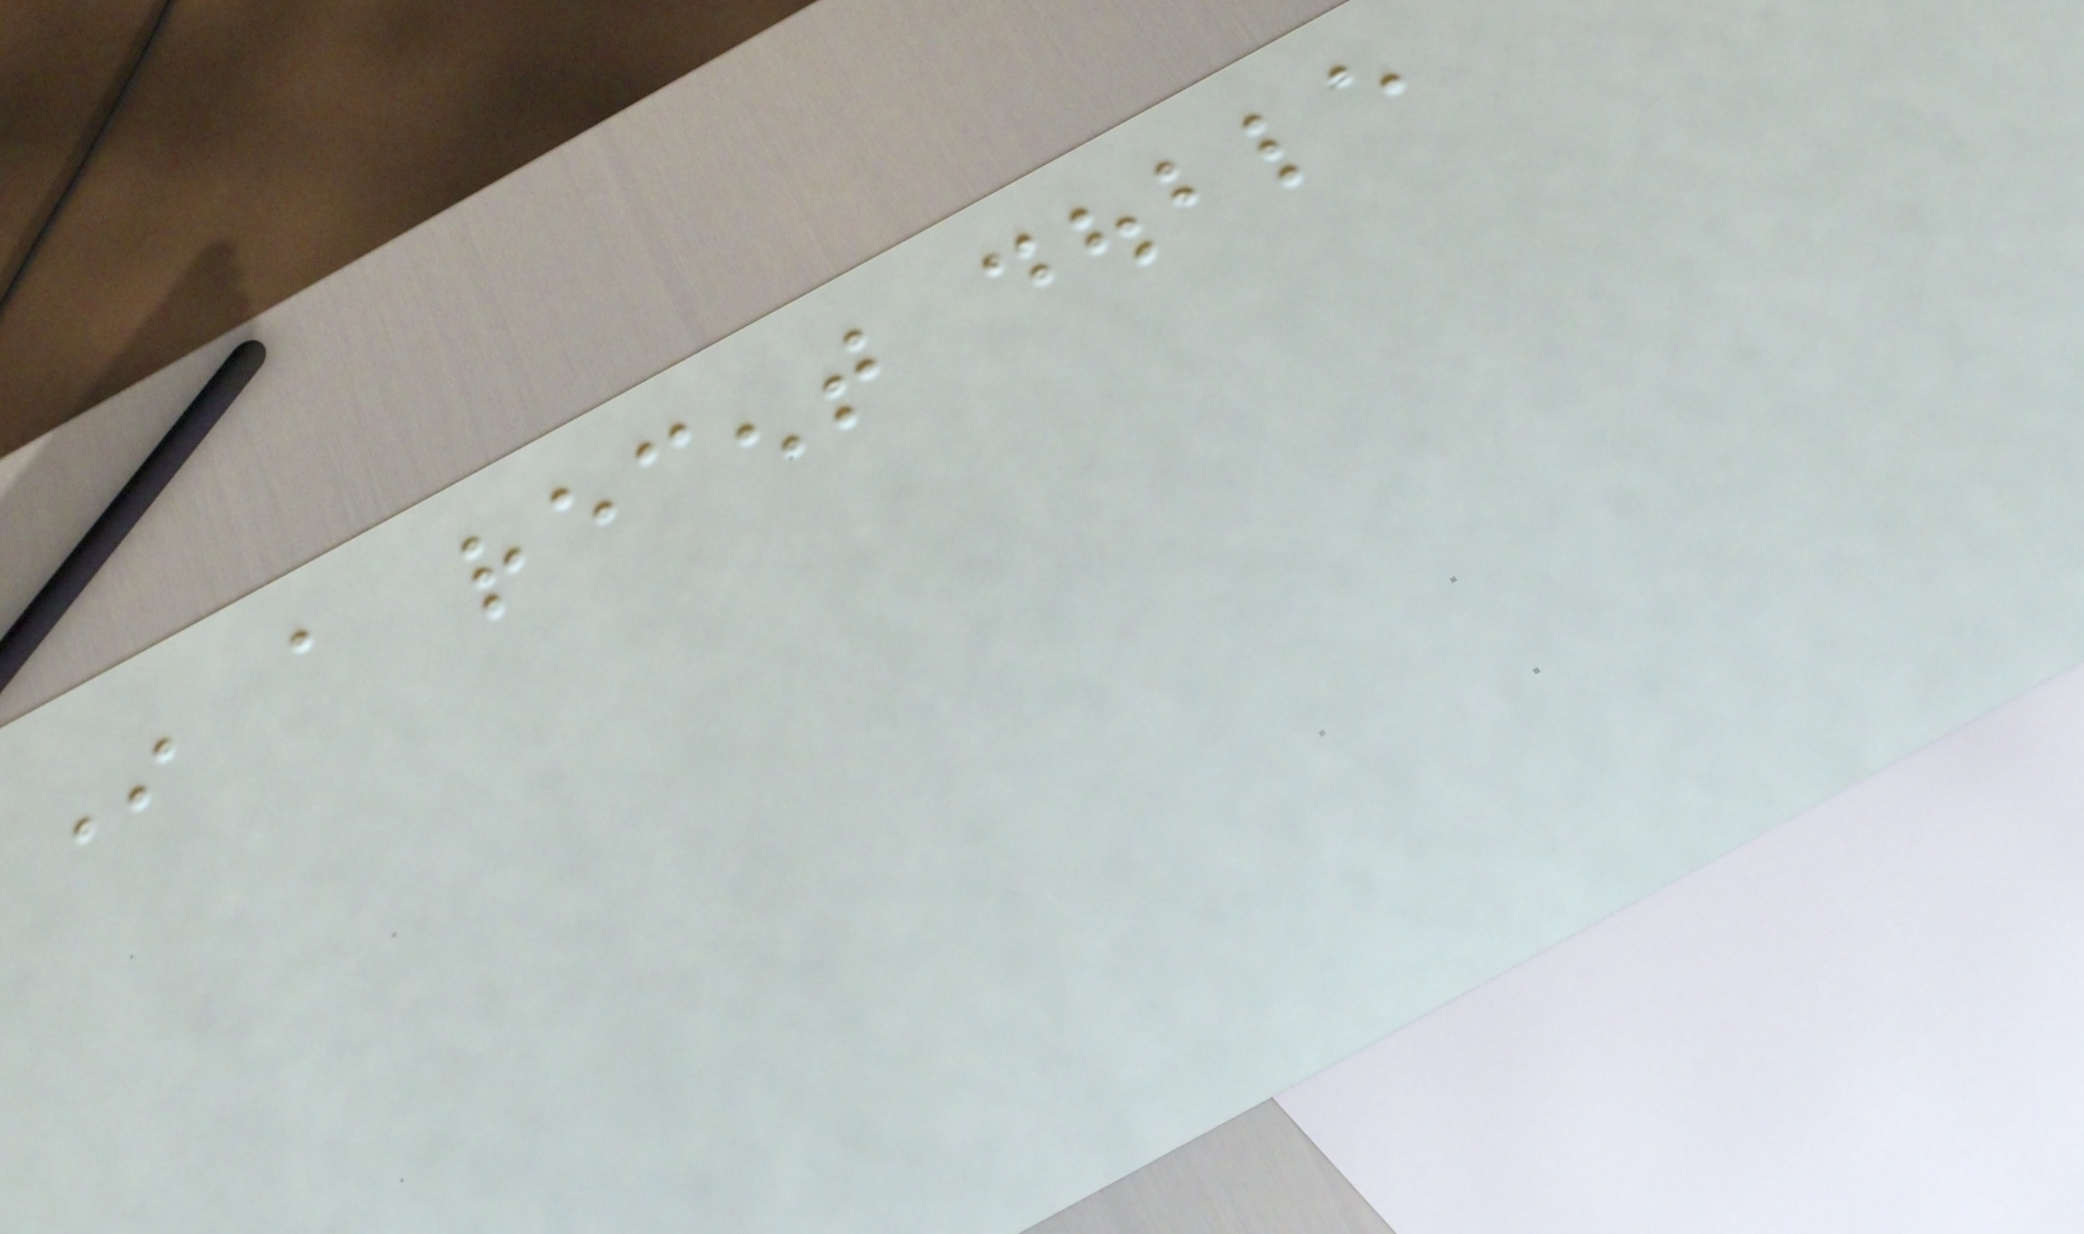In a recent double
